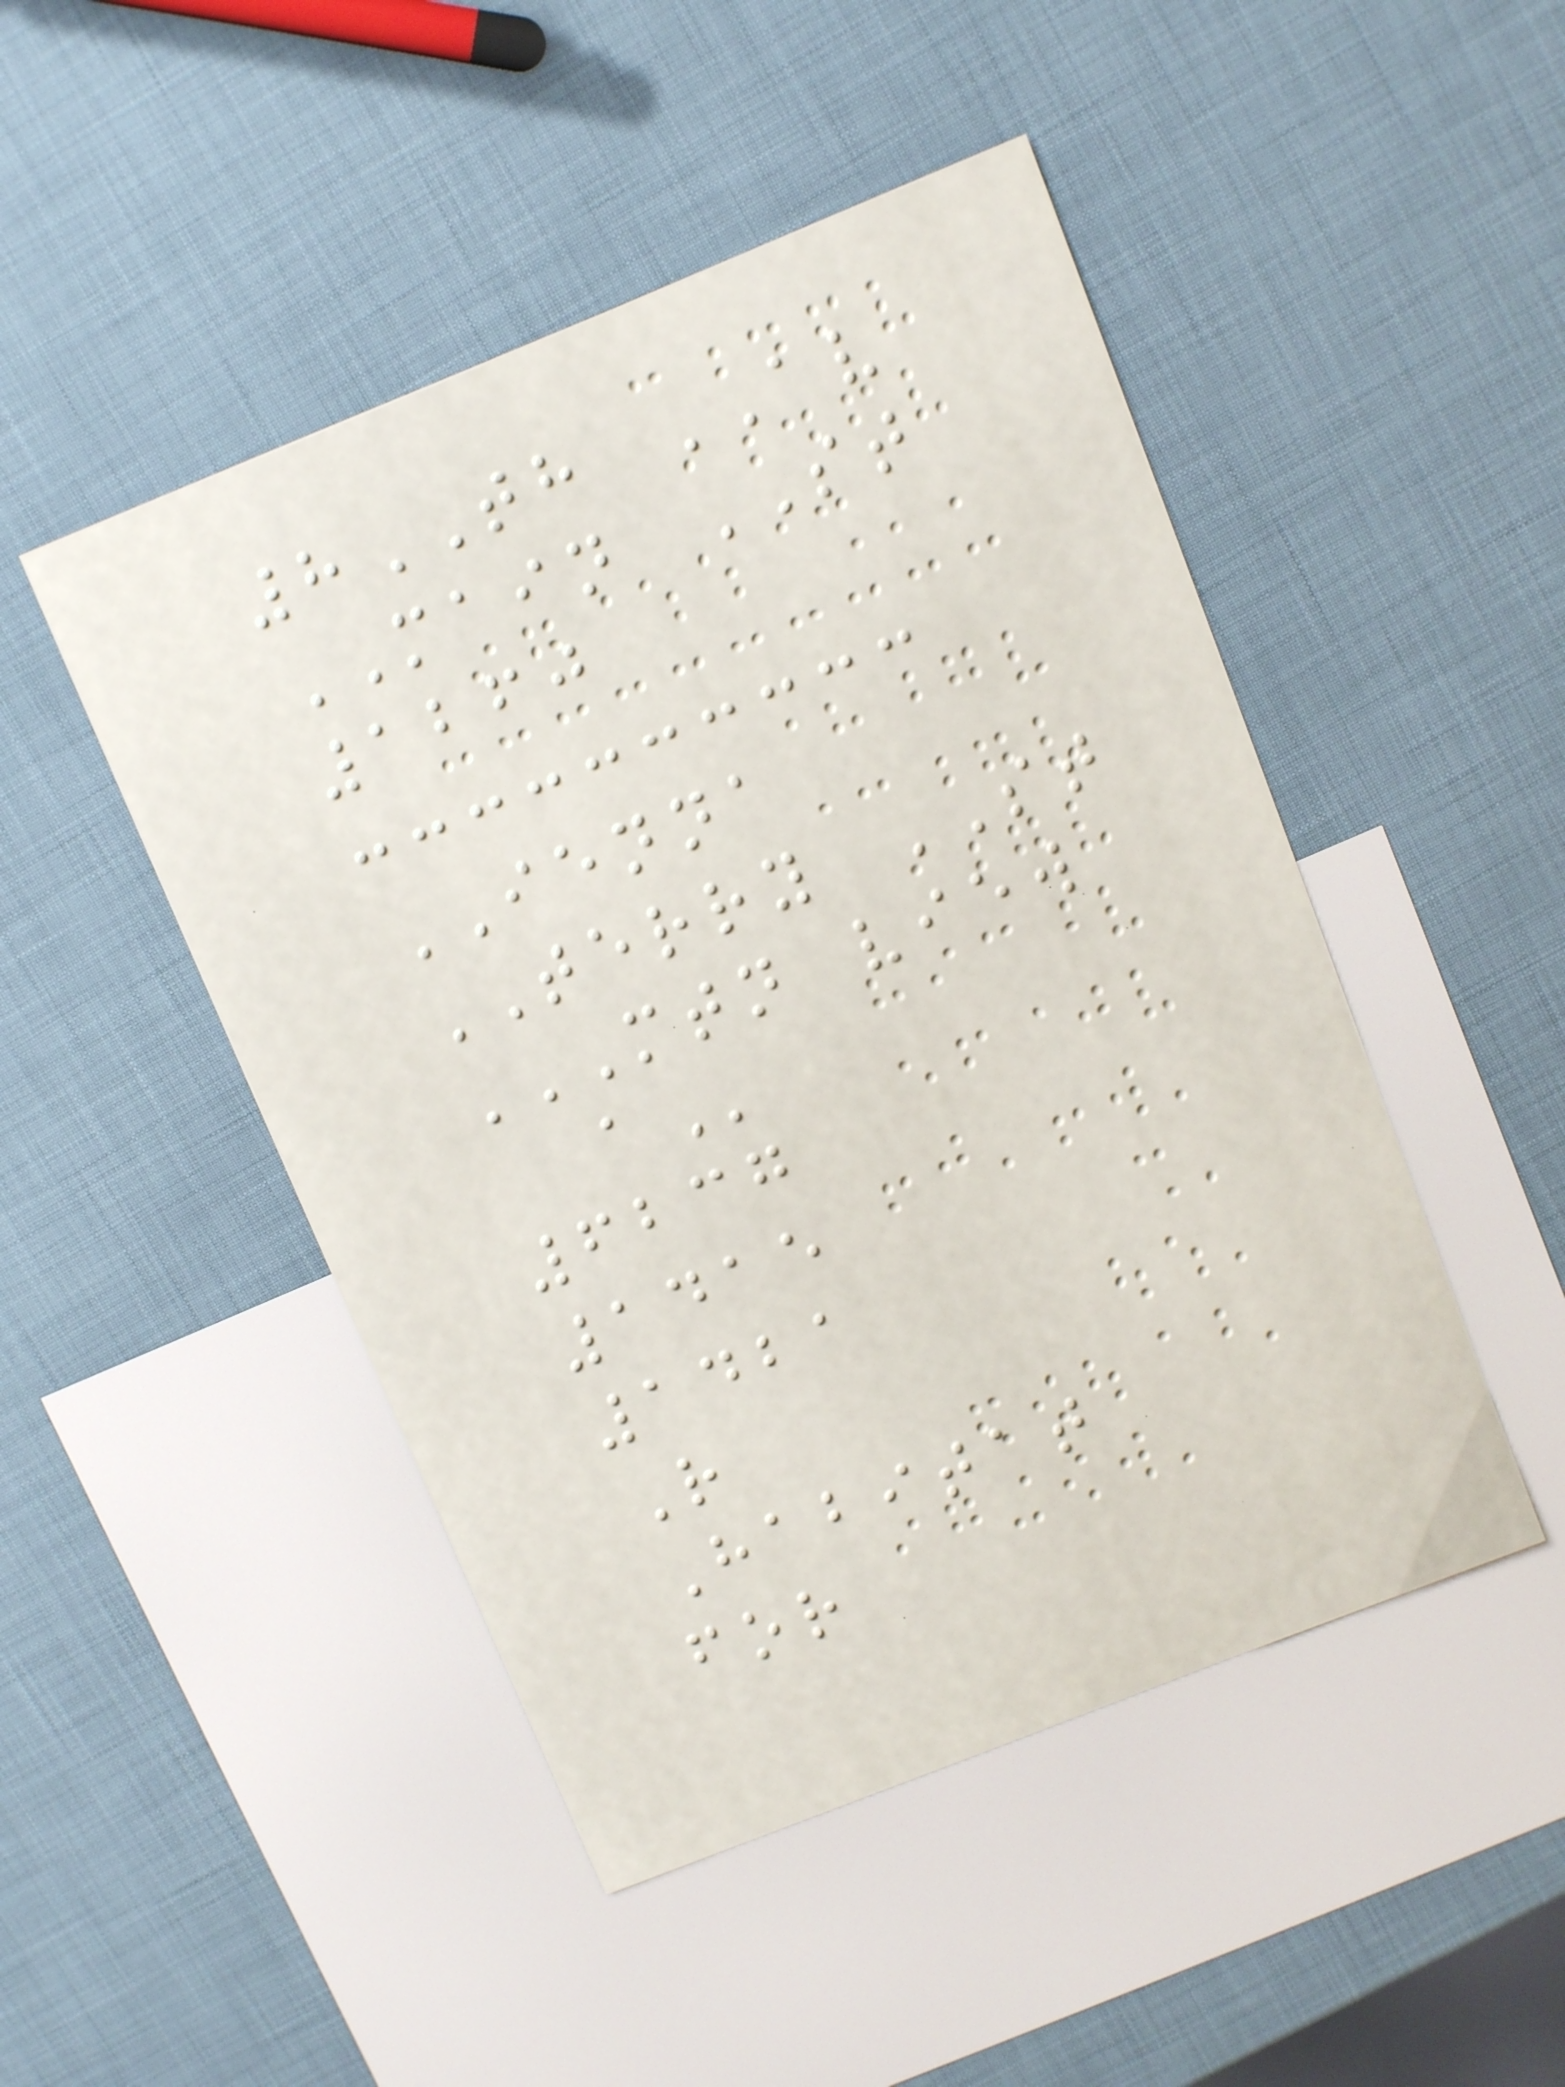8TH AV
MAIN ST
1260
IENNA
TERRY ST
MTN VIEW
A
6237
1415
1421
R
Habitat
for
